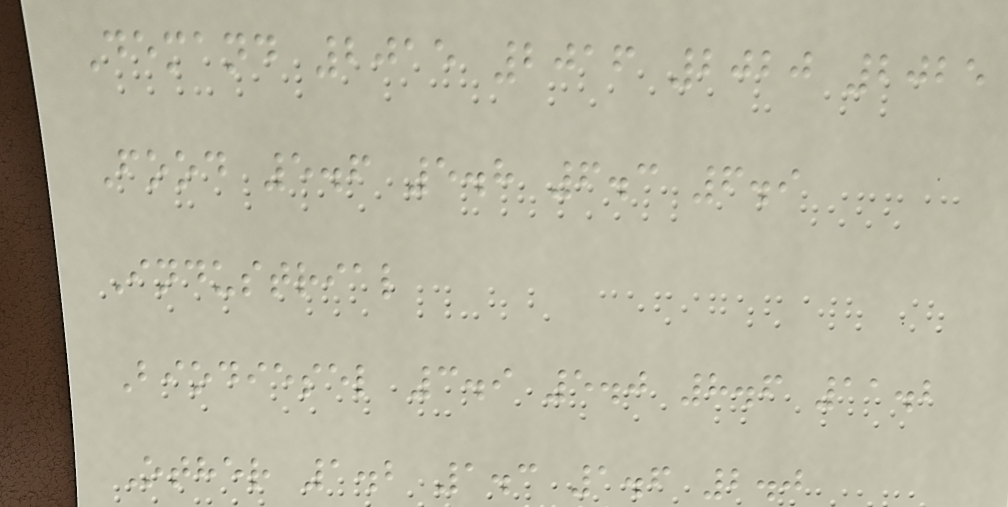Demand 2015 2016 2020 2025
Food 5.6 5.8 6.3 6.9
Industrial
Biodiesel 3.9 5.0 8.6 11.2
Other 1.2 1.3 1.6 2.0
